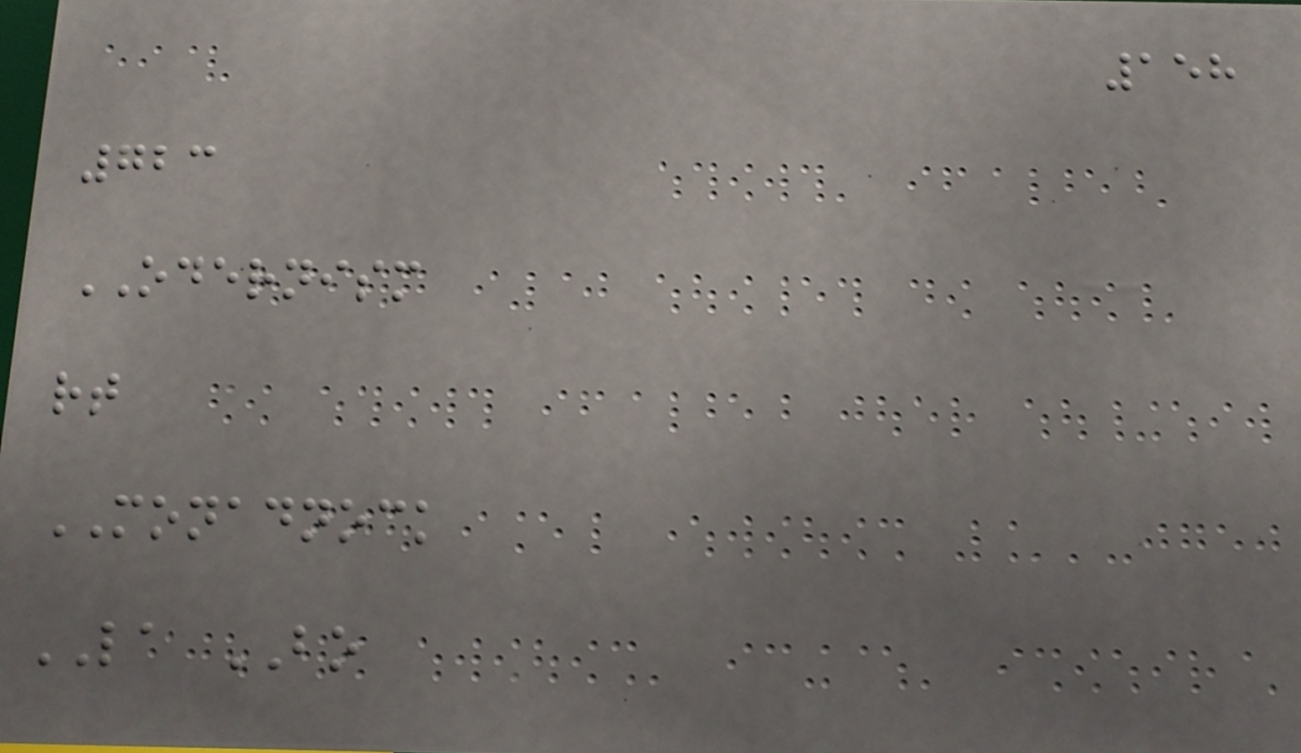158
723
ODERNISM
rt
MONADNOCK
LA BO
